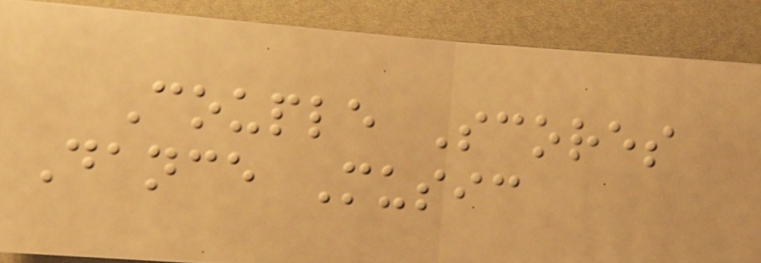Couple Scores
Dance Music
